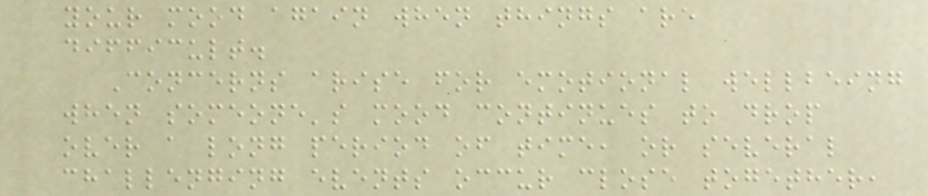your mood again when things are
difficult.
Concerns arise for emotional wellbeing
when someone's mood continues to drop
over a long period of time, or several
challenging events occur close together,
